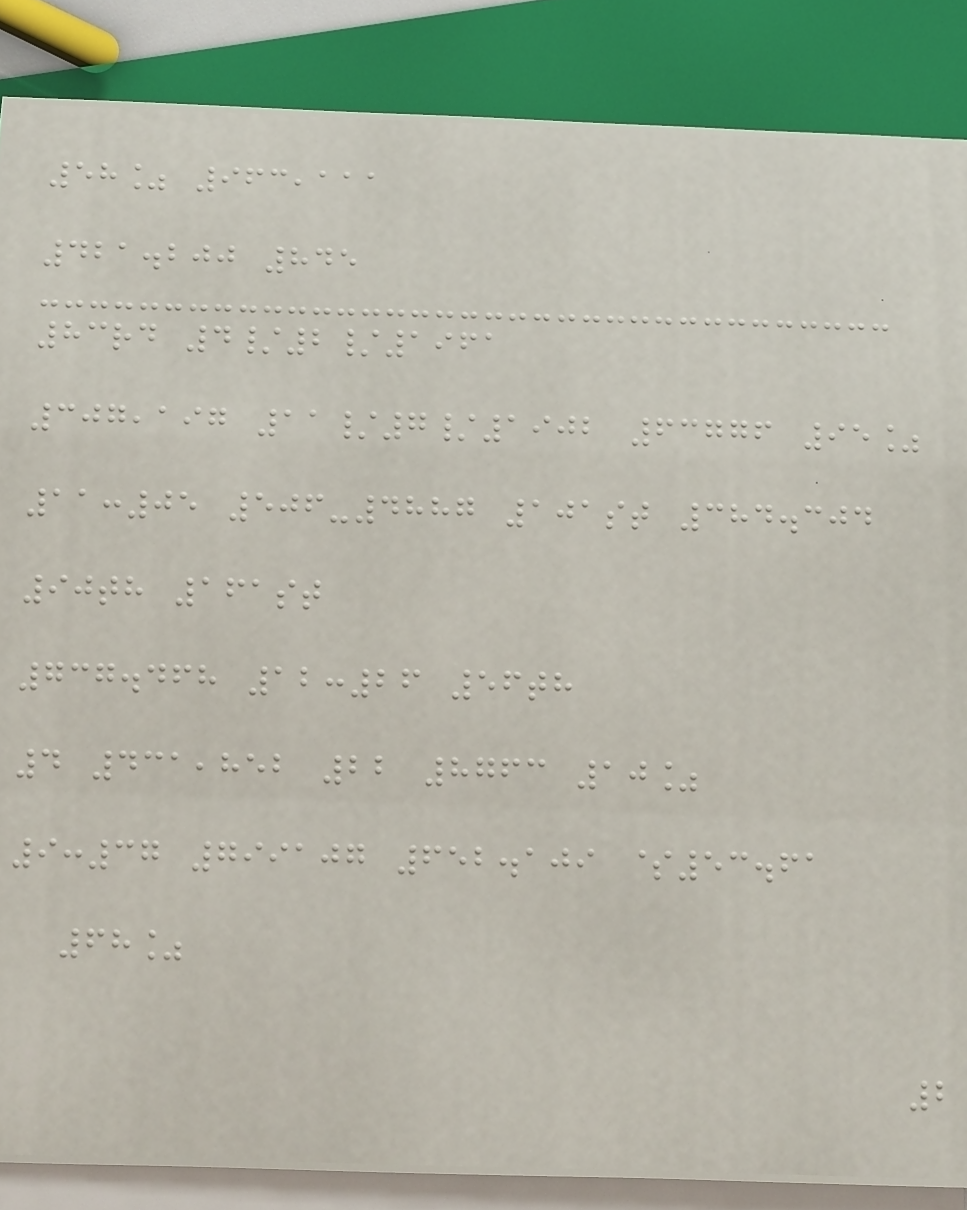58% 963,111
421.200 845
83rd 4/2/1961
307,197 11/7/1902 63776 95%
11:05 506-4887 101st 384.304
90th 161st
737.468 12:26 56th
4 431,852 22 8763 10%
9:37 799107 652.109 $53.61
68%
2
